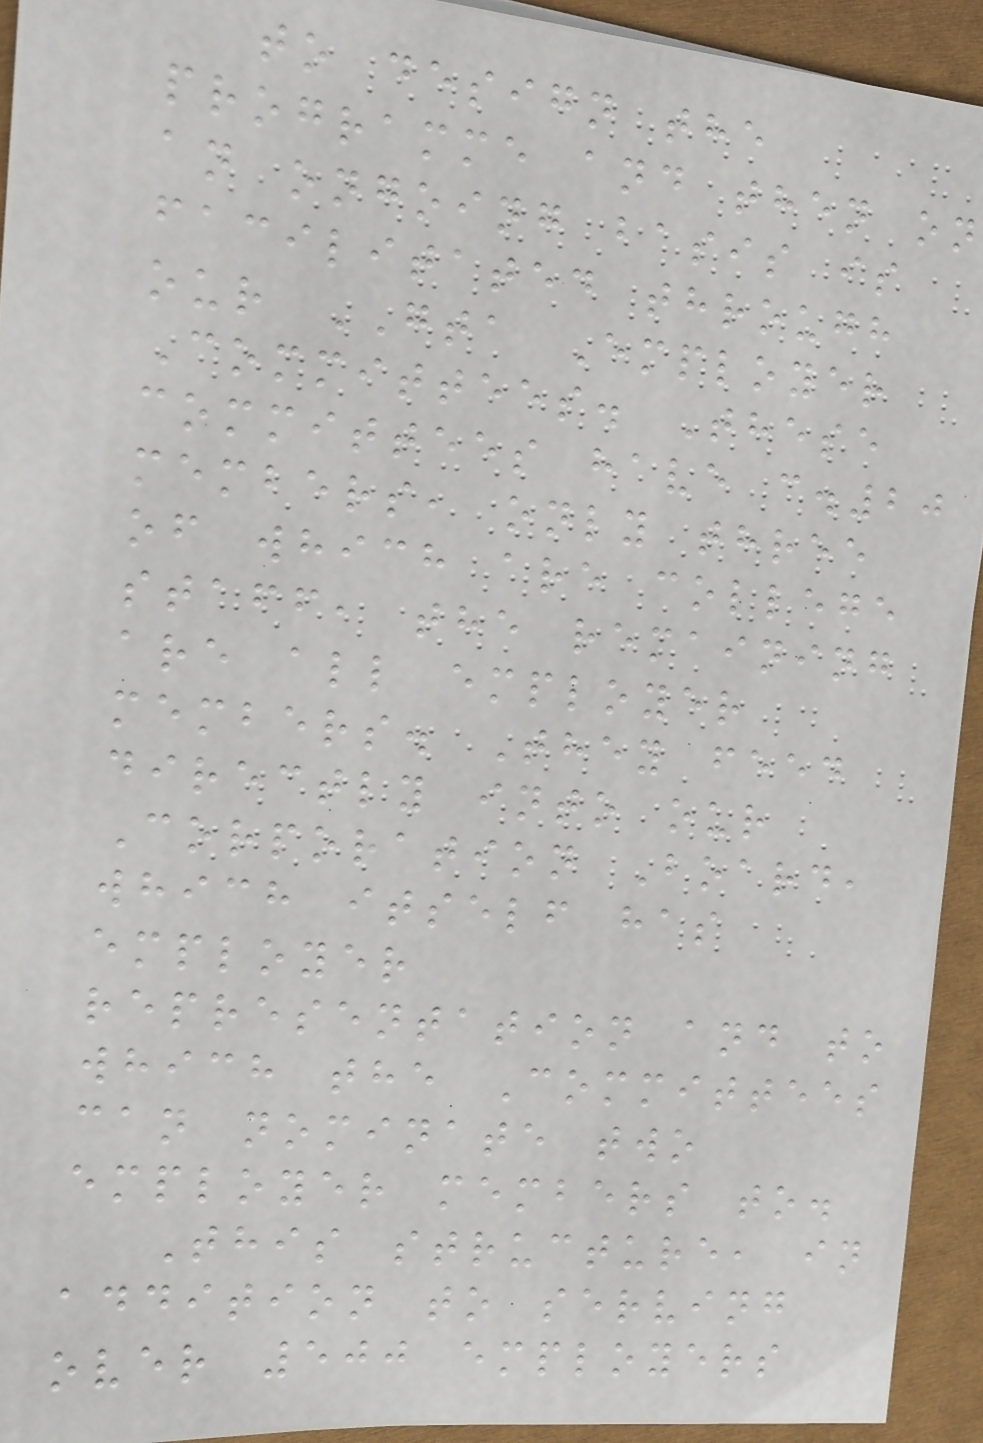to design the
programme and then on
an ongoing basis is
facilitated through
our GTA Employer
Committees. These
committees have c.20
members, only three
of which are college
staff, the remaining
are all employer
members. They feed
directly into our
Corporation Board,
which itself has
employer
representation and to
which the Committees
can nominate two
employer members to.
This structure, in
addition to serving
over 500 employers
